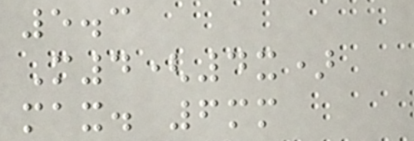5.3
M4(4x)
max. 6mm
